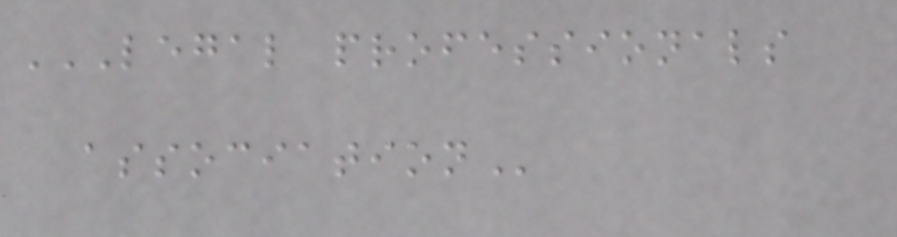LEGAL PROFESSIONALS
ASSOCIATION
